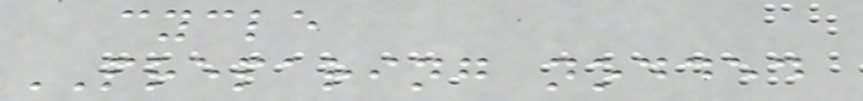cycle
PREPARING nodded
